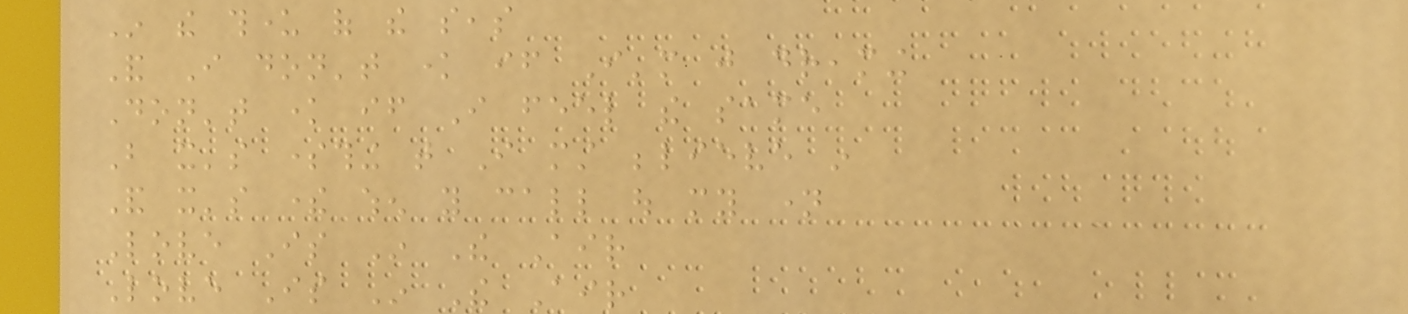In the thunder of the seas
And I don't know if I'm just dreaming
Don't know if I feel the same
But it's something that I must believe in
And it's there when you call out my name
Love Is In The Air
Love Is In The Air
